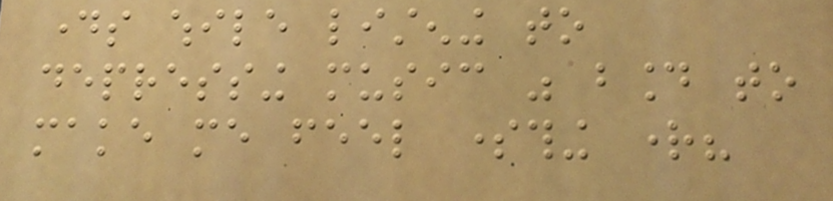days while listening to
depressing music was bound to
make me feel something right?
